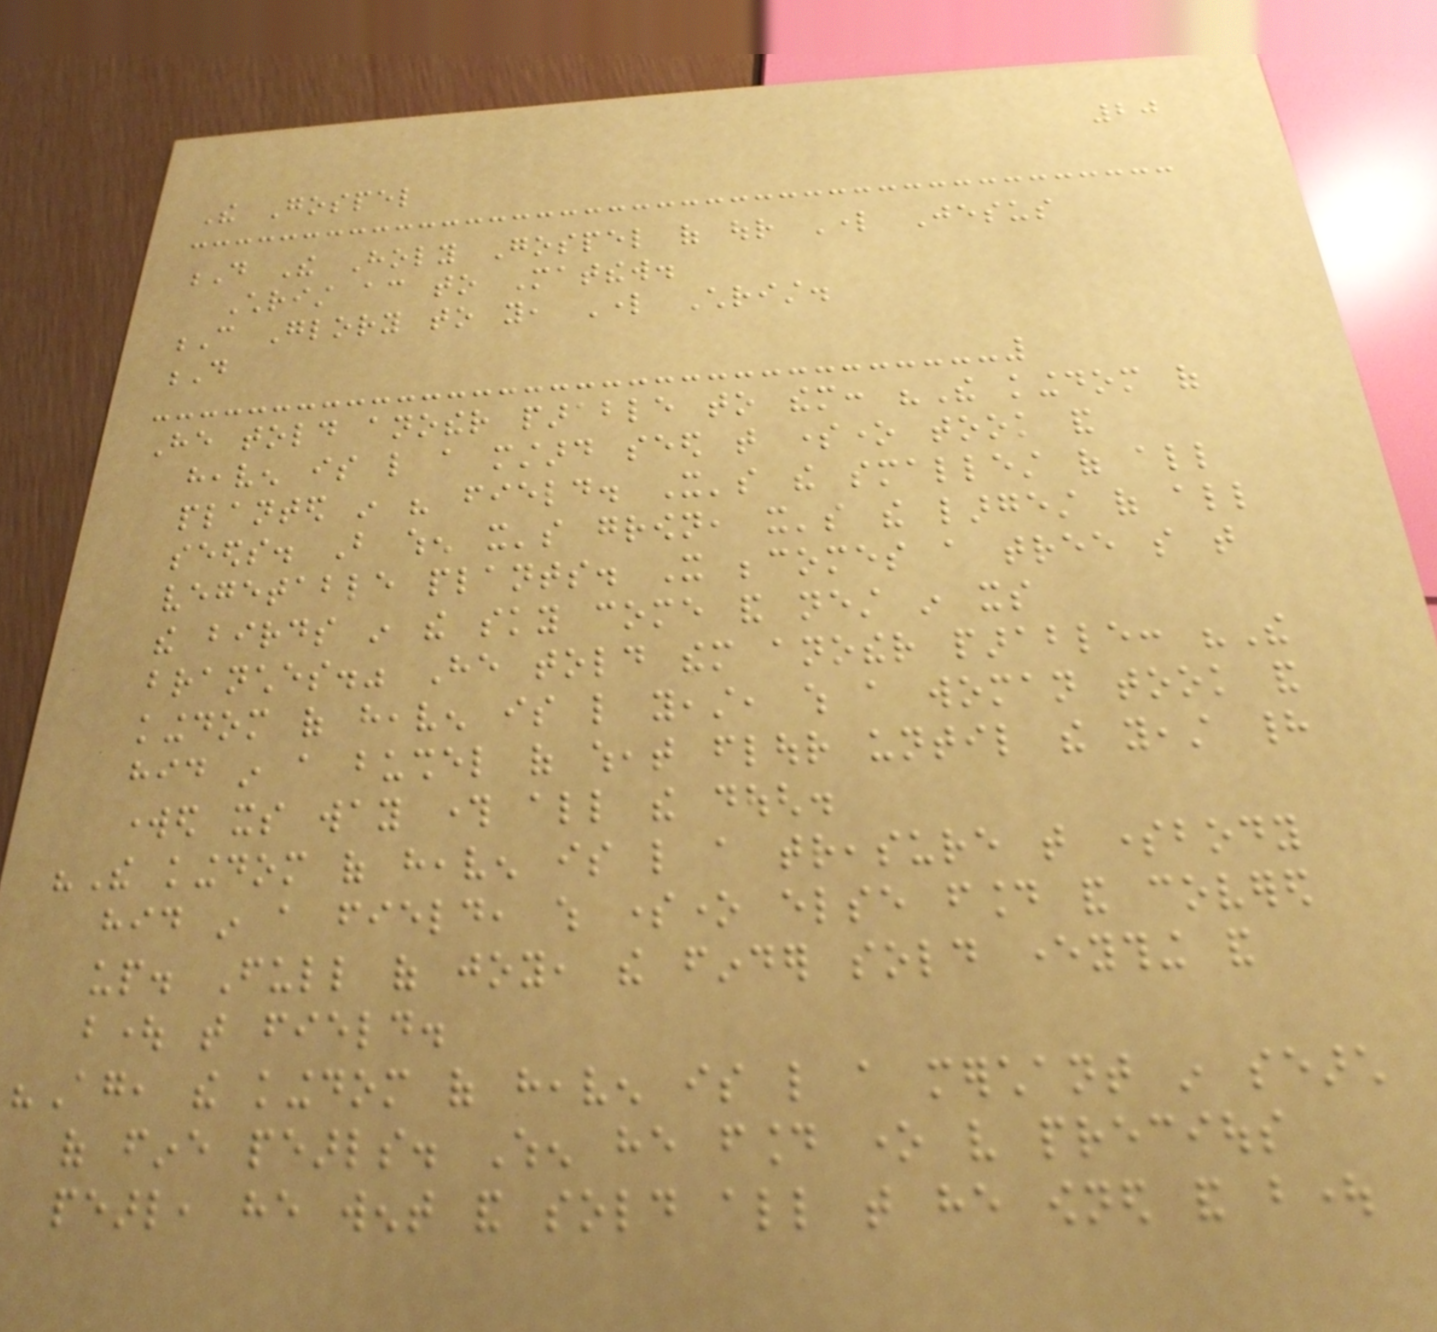20
The Gospel
D The Holy Gospel of our Lord Jesus
Christ according to Matthew.
C Glory to you, Lord Christ.
D
He told another parable to them: "The kingdom of
heaven is like a mustard seed that someone took and
planted in his field. It's the smallest of all
seeds. But when it's grown, it's the largest of all
vegetable plants. It becomes a tree so that
the birds in the sky come and nest in its
branches." He told them another parable: "The
kingdom of heaven is like yeast, which a woman took and
hid in a bushel of wheat flour until the yeast had
worked its way through all the dough.
"The kingdom of heaven is like a treasure that somebody
hid in a field, which someone else found and covered
up. Full of joy, the finder sold everything and
bought that field.
"Again, the kingdom of heaven is like a merchant in search
of fine pearls. When he found one very precious
pearl, he went and sold all that he owned and bought
